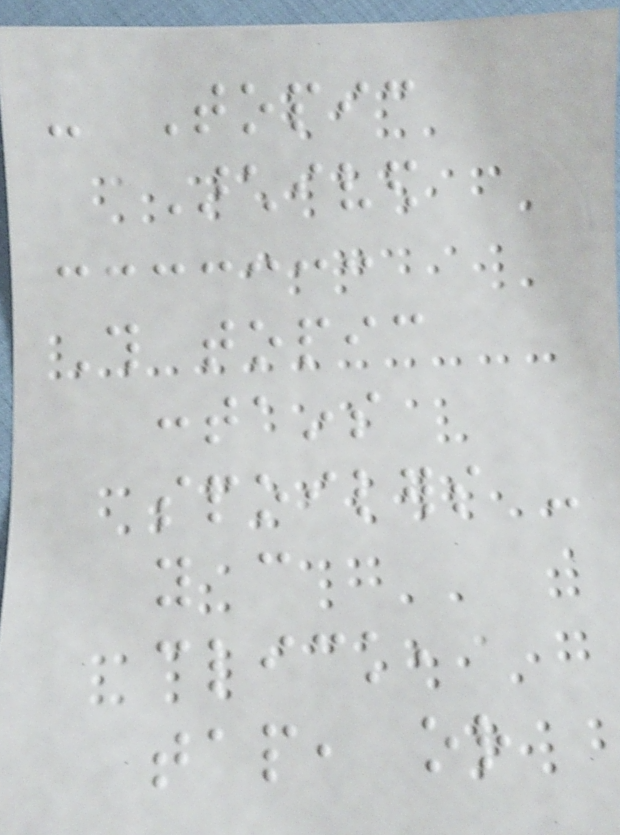- Topic
Archived
This topic
contains
spoilers -
you can
click,
tap, or
